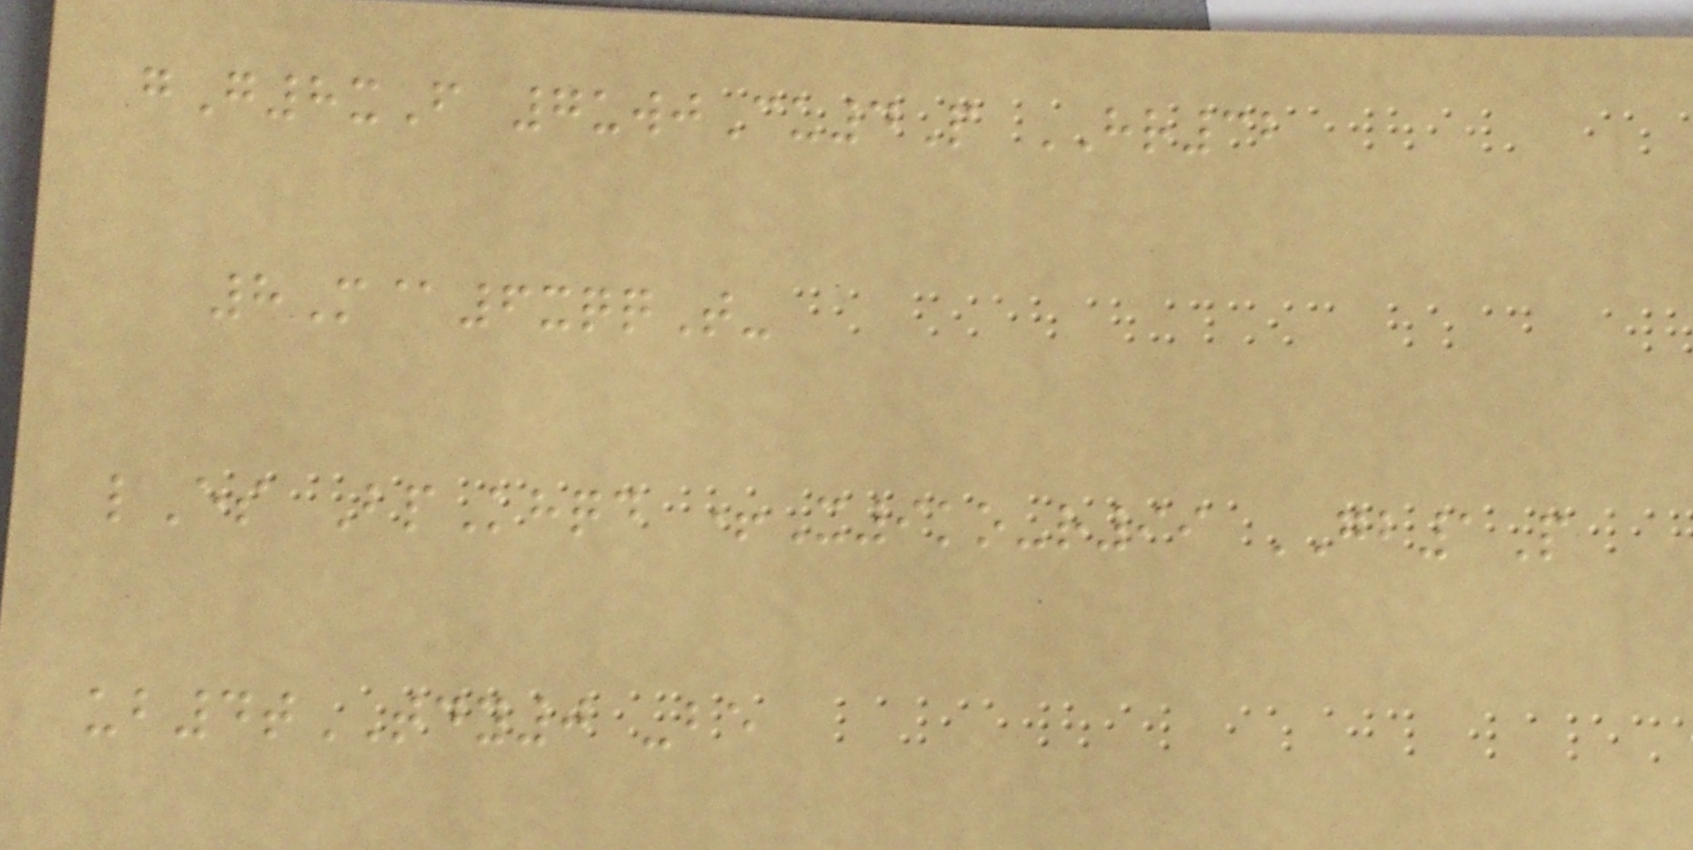gG8xF 7uwjCu4P HR32
8M@6xqqT-
lEs BpKhqd +X9ko-r99 GB1P
ub4tTDY0 -be
